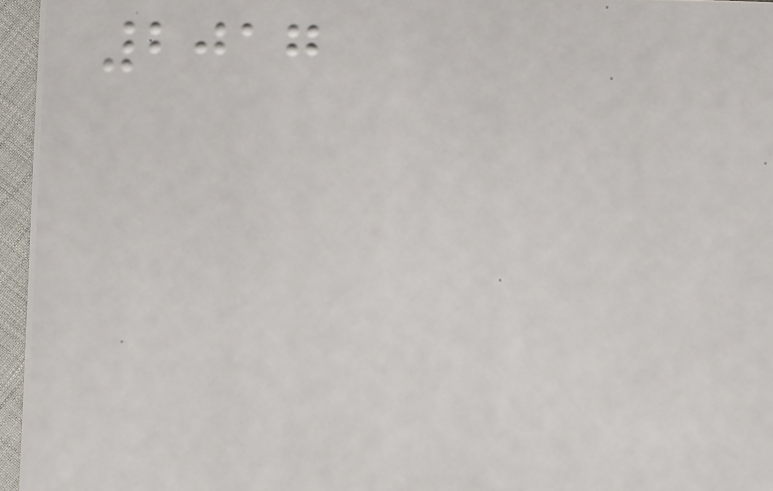2017
